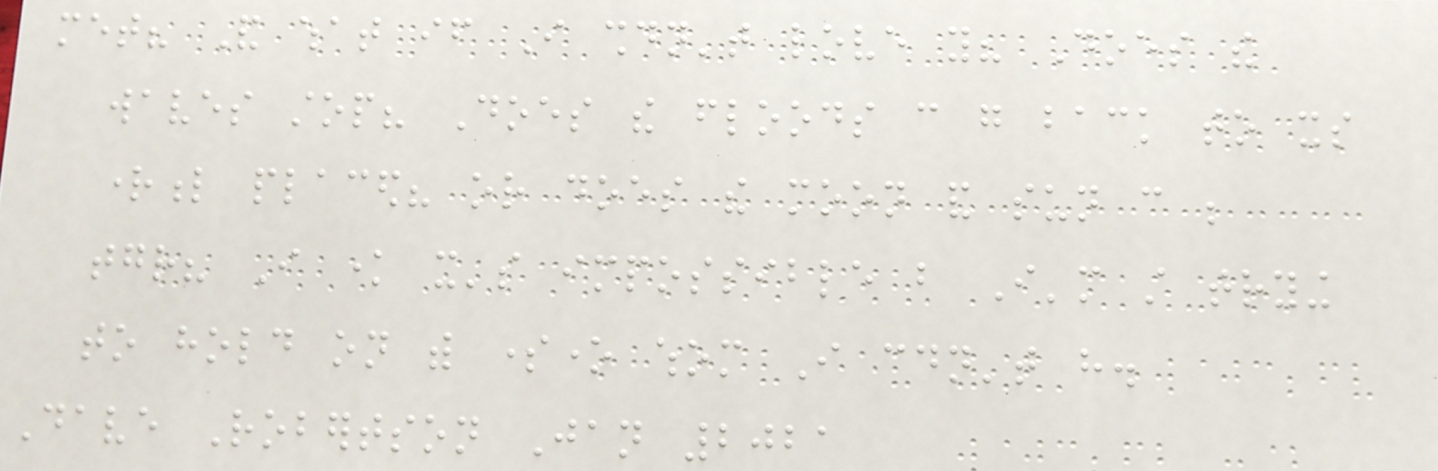met? And what if I shouldn't love you? Does the
waves stop? Does the floods can go back to its
rightful placed? or does the moon and sun can be
together? I know it's impossible but I'm still trying
to hold on with someone whom I couldn't have.
Dave Robertson Jan 2021
